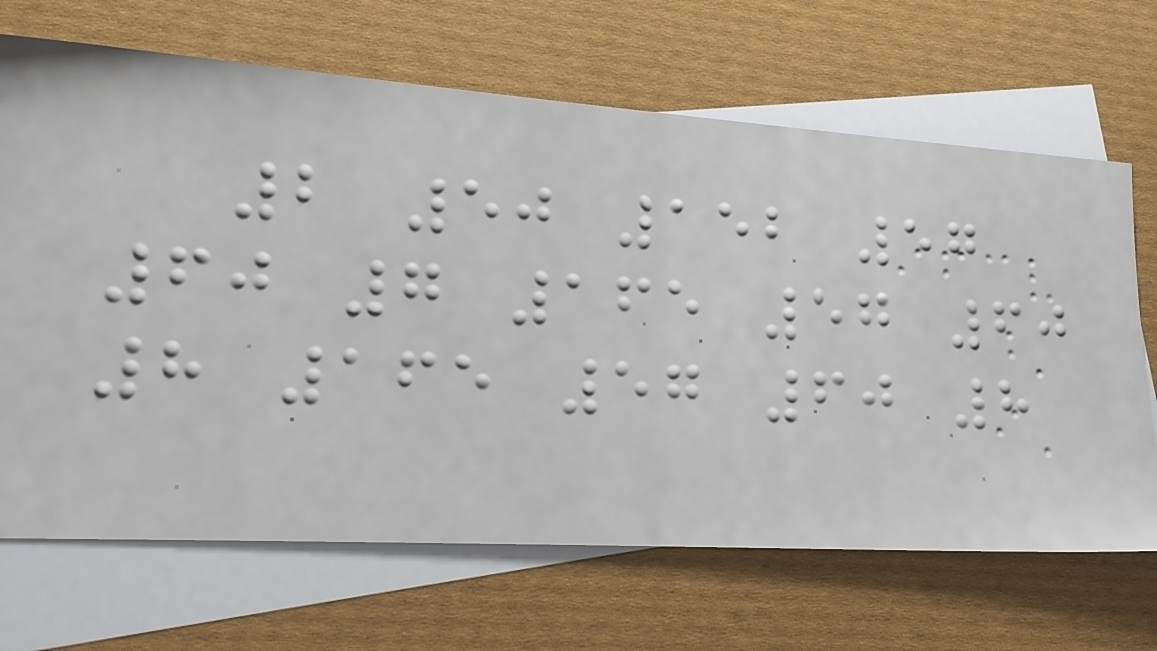2 50 152 57
60 7 165 57 60
8 165 57 60 8
